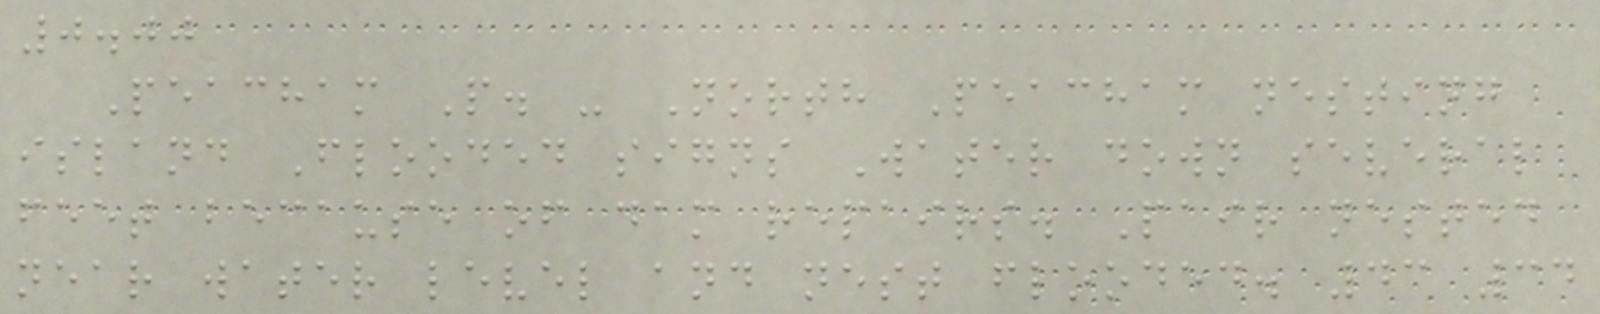0.00
Peacham P. - North Peacham nesting
island Flooded signs Water down several
feet because of dam repairs. Pair nested
near water level and nest flooded. 43 34
